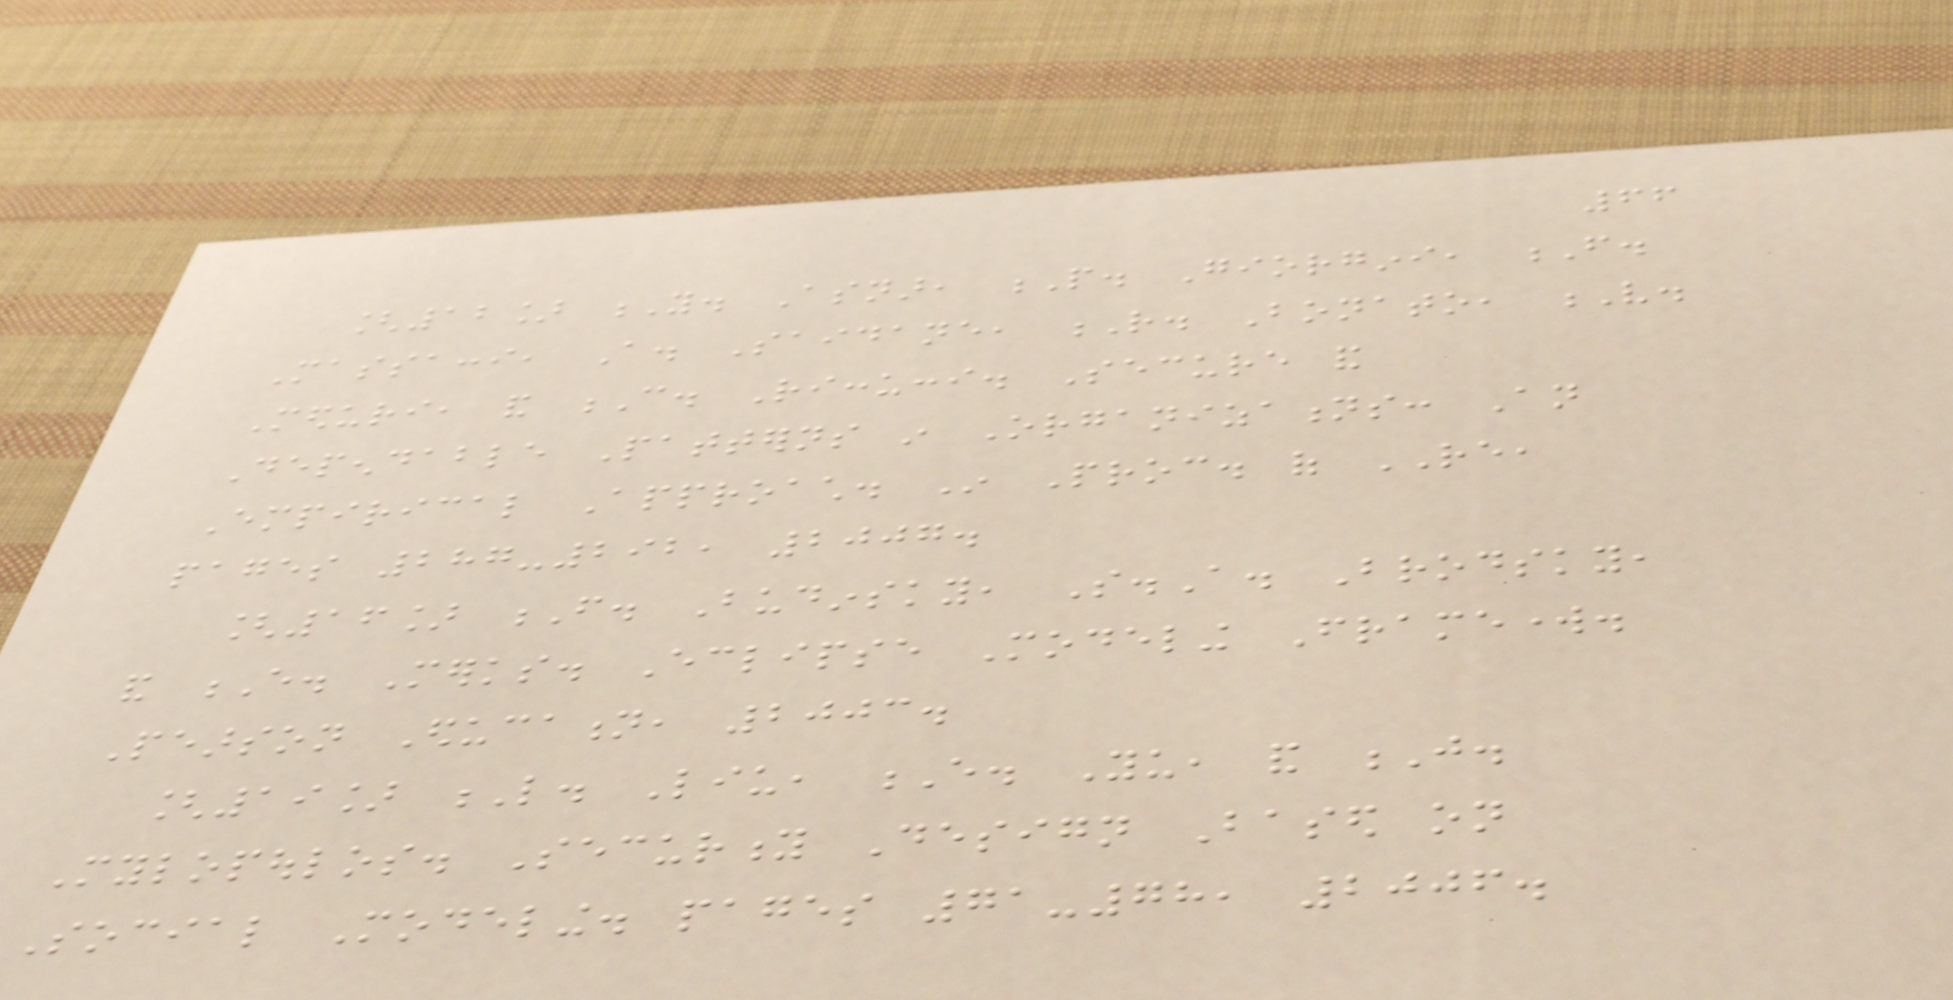66
[12] Y. Asnar, P. Giorgini, F.
Massacci, A. Saidane, R. Bonato, V.
Meduri, and C. Riccucci. Secure and
Dependable Patterns in Organizations: An
Empirical Approach. In Proc. of RE,
pages 287-292, 2007.
[16] F. Budinsky, S.A. Brodsky,
and E. Merks. Eclipse Modeling Framework.
Pearson Education, 2003.
[19] L. Liu, E. Yu, and J.
Mylopoulos. Security Design Based on
Social Modeling. pages 71-78, 2006.
